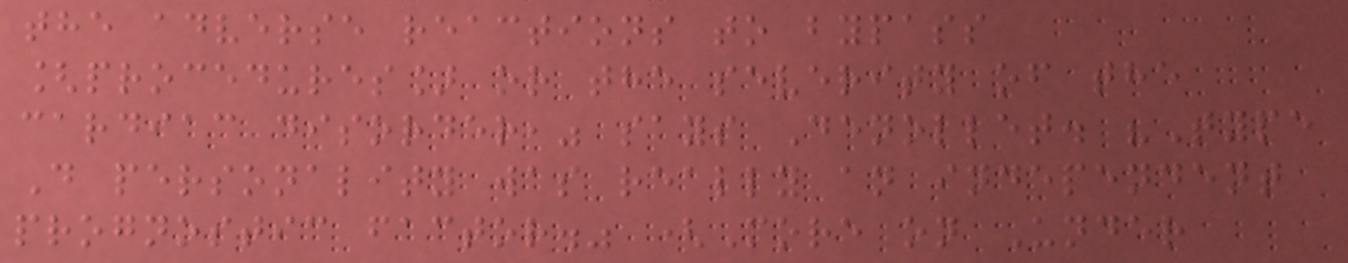the adverse reactions to bypass
[procedures] or the severity of the
cardiac disorder," says Denollet. "Type
D personality was really an independent
prognostic factor." (More on Under
